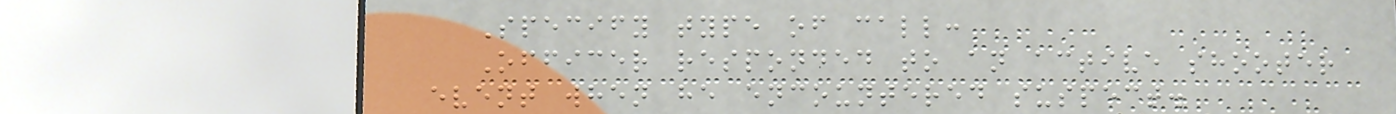Specify type of call:
Officer responded to an active shooter
event when he encountered suspect.
